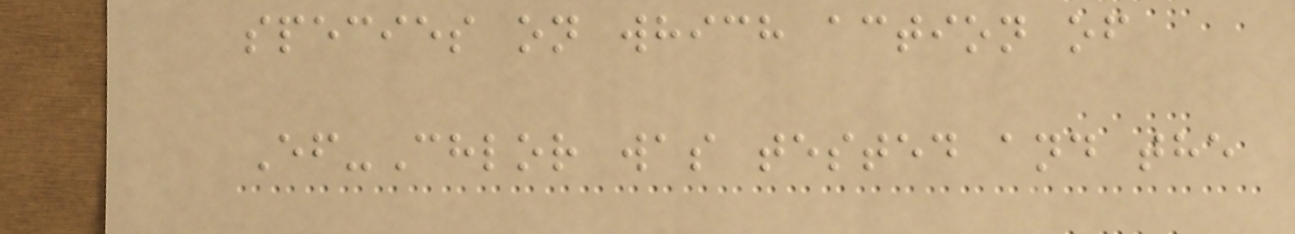species on which action of
Ef-Chlor was tested and the
